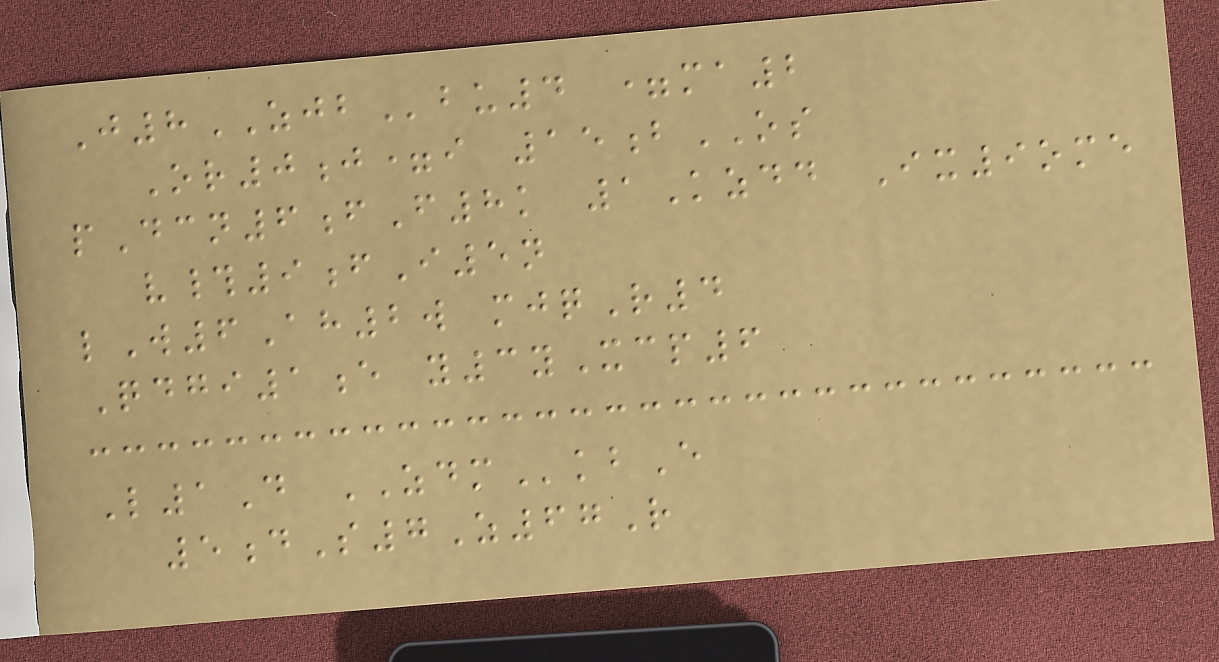J8ZJBbu4 =ma2
Or0j=i 15bOS
pDcn6fF8k 1Kzdd Ix9ome
v#9fI5n
lW6Ah2w mjqR4
Qdgi1e y3yXcp6
L1D ZDMkbE
5dS7Z67R
